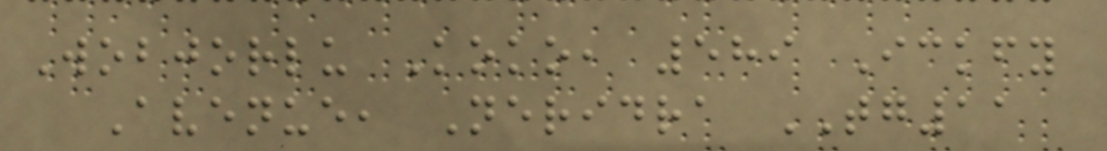Wobjorlu Koko, 589 Ickfy
Avenue, Neridra TG11
